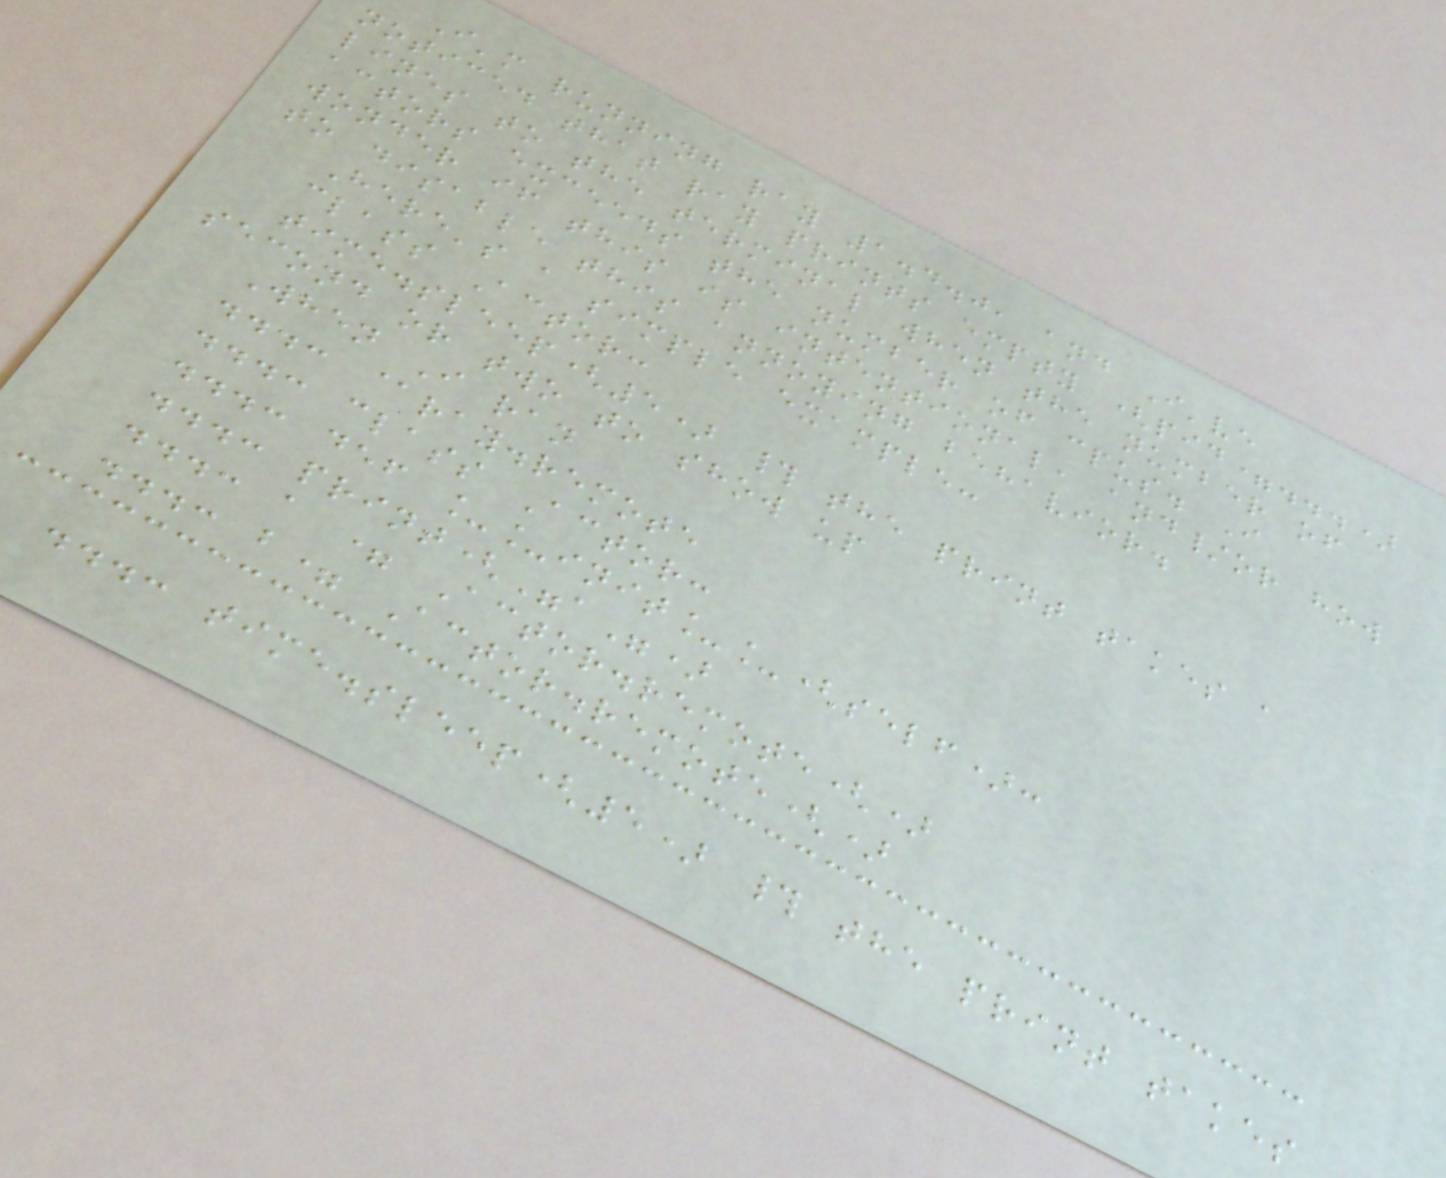I'm running ray 1.4.0, and I've
noticed that ray prints empty (pid=...)
lines to the terminal when the number of
actors exceeds the number of cpus. I
wonder if this is intentional, and/or how
to disable this annoying behavior.
Here's a simple example:
class Actor:
time.sleep(5) # the print takes a
second or two to show up
When I ran
...: @ray.remote
...: class Actor:
...: def __init__(self):
...: print("a")
...: a = Actor.remote()
...: b= Actor.remote()
...: time.sleep(5) # the print takes
